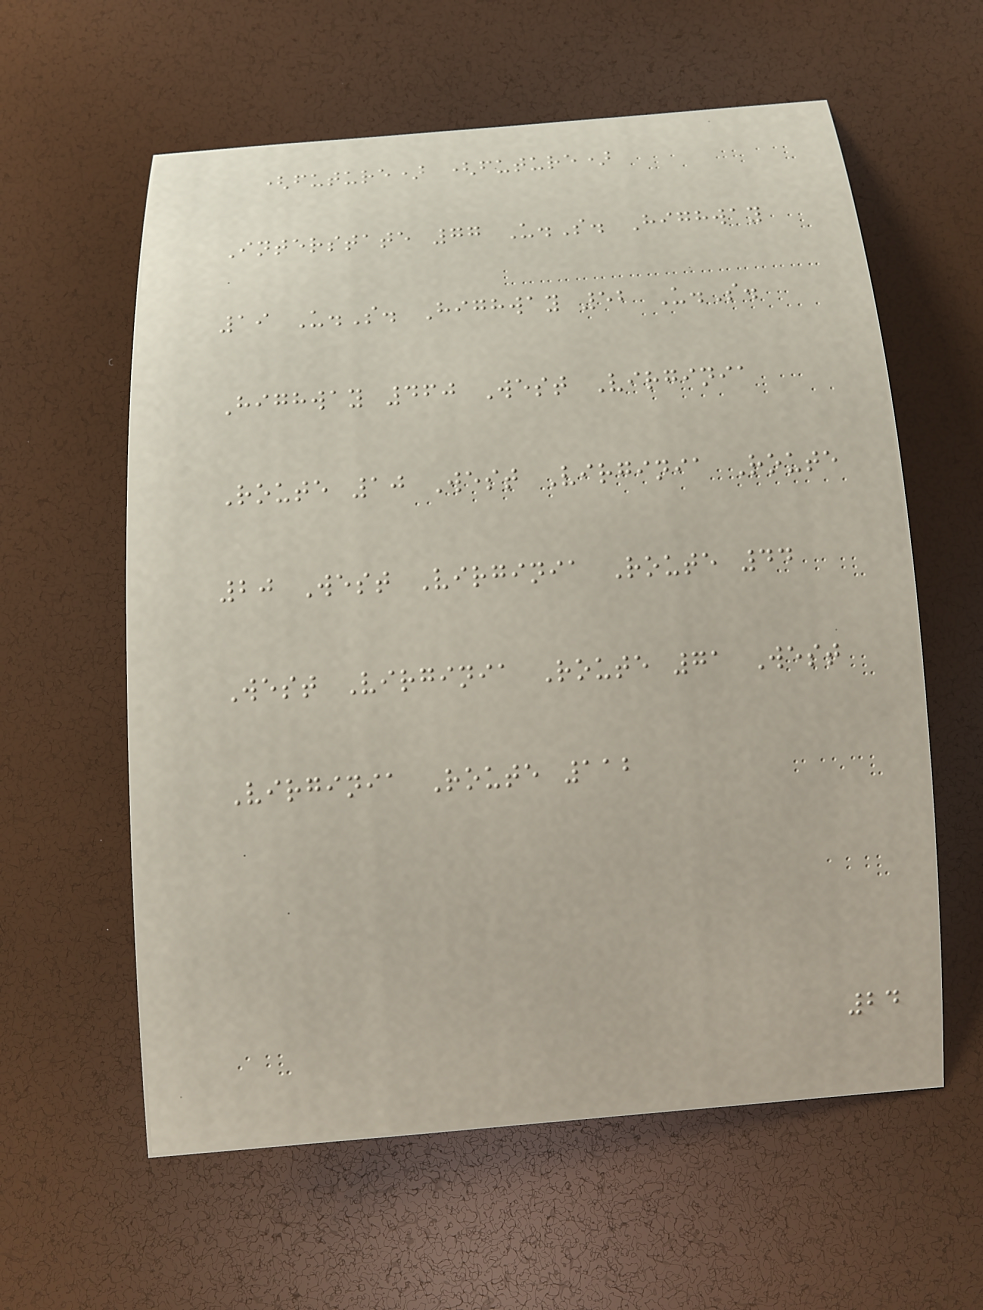(future) (future)
Interstate 77 U.S. Highway
19 U.S. Highway 52 U.S.
Highway 460 West Virginia
Route 10 West Virginia Route
20 West Virginia Route 44
West Virginia Route 71 West
Virginia Route 112
24
